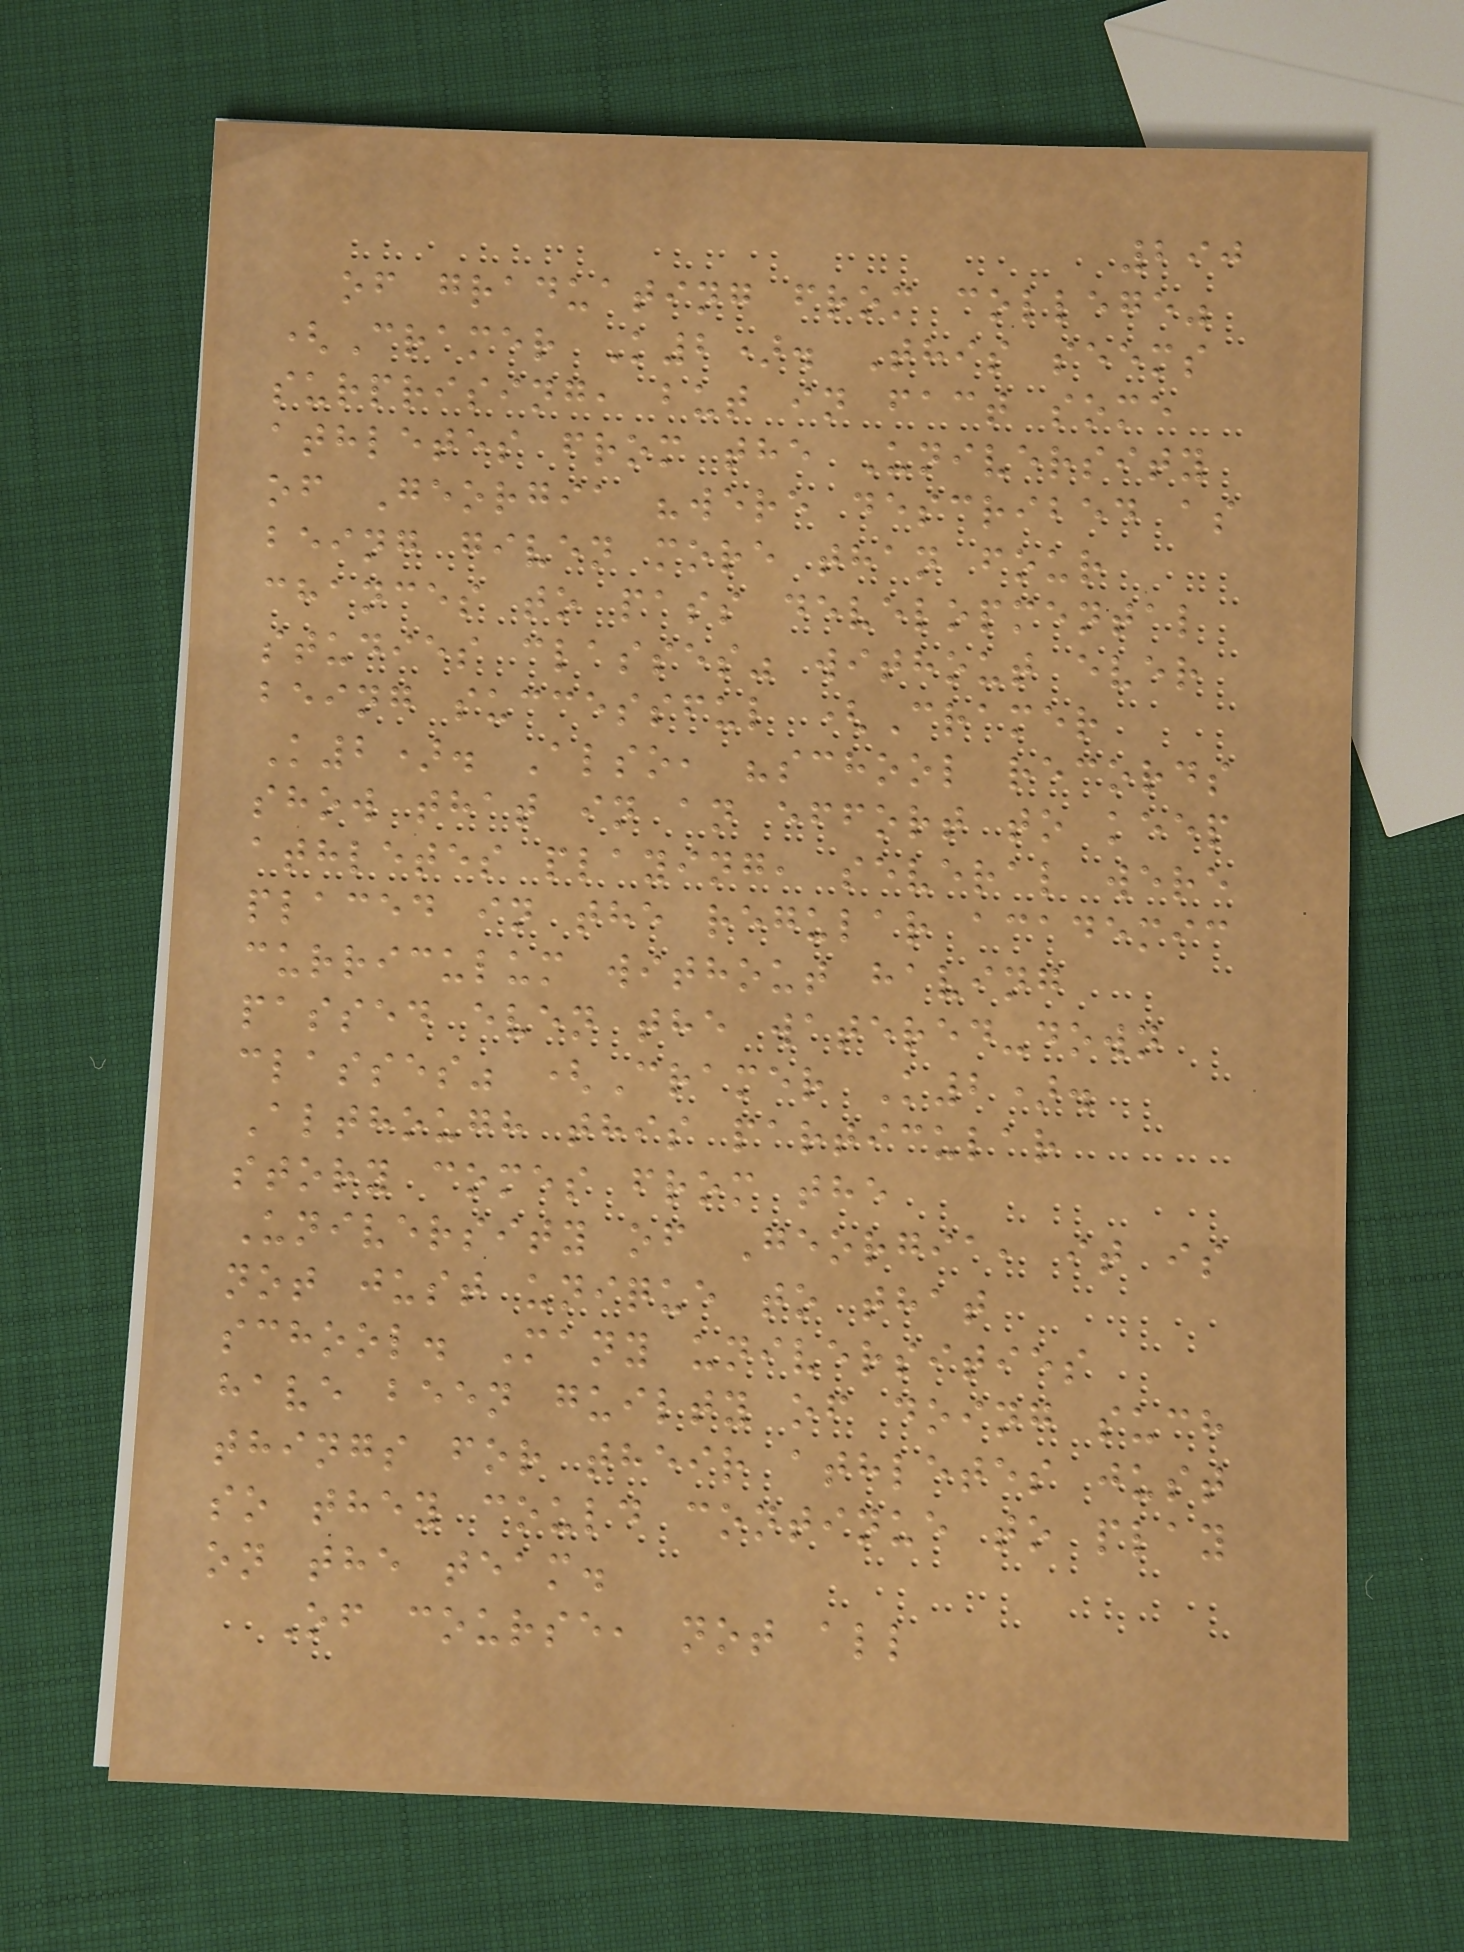290
of graduating from college"
(Cramer K2). This seems
surprising, but in fact some
athletes from the University
of Georgia "were described as
being given more than four
chances to pass developmental
studies classes" without ever
being successful (Cramer
K2). Also, "school records
show that in an effort to keep
athletes playing, several were
placed in the regular academic
curriculum without having
passed even the watered-down
classes" (Cramer K2).
Although this particular
story comes from the
University of Georgia, it is
not just unique to that
school. Many universities
have been guilty of doing such
things for their athletes just
so they could continue to play
on the team.
Of course, not all
